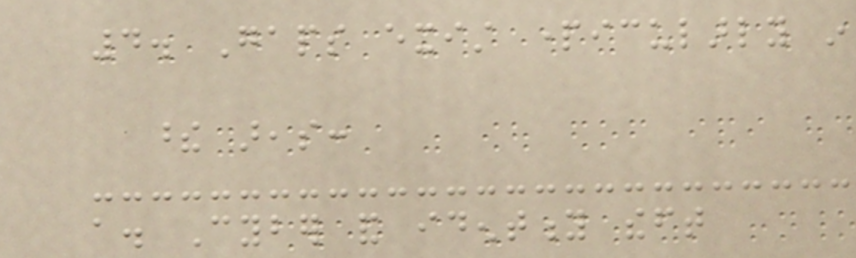4. Gaps exist particularly in
these areas:
a. Cyber and identity theft
